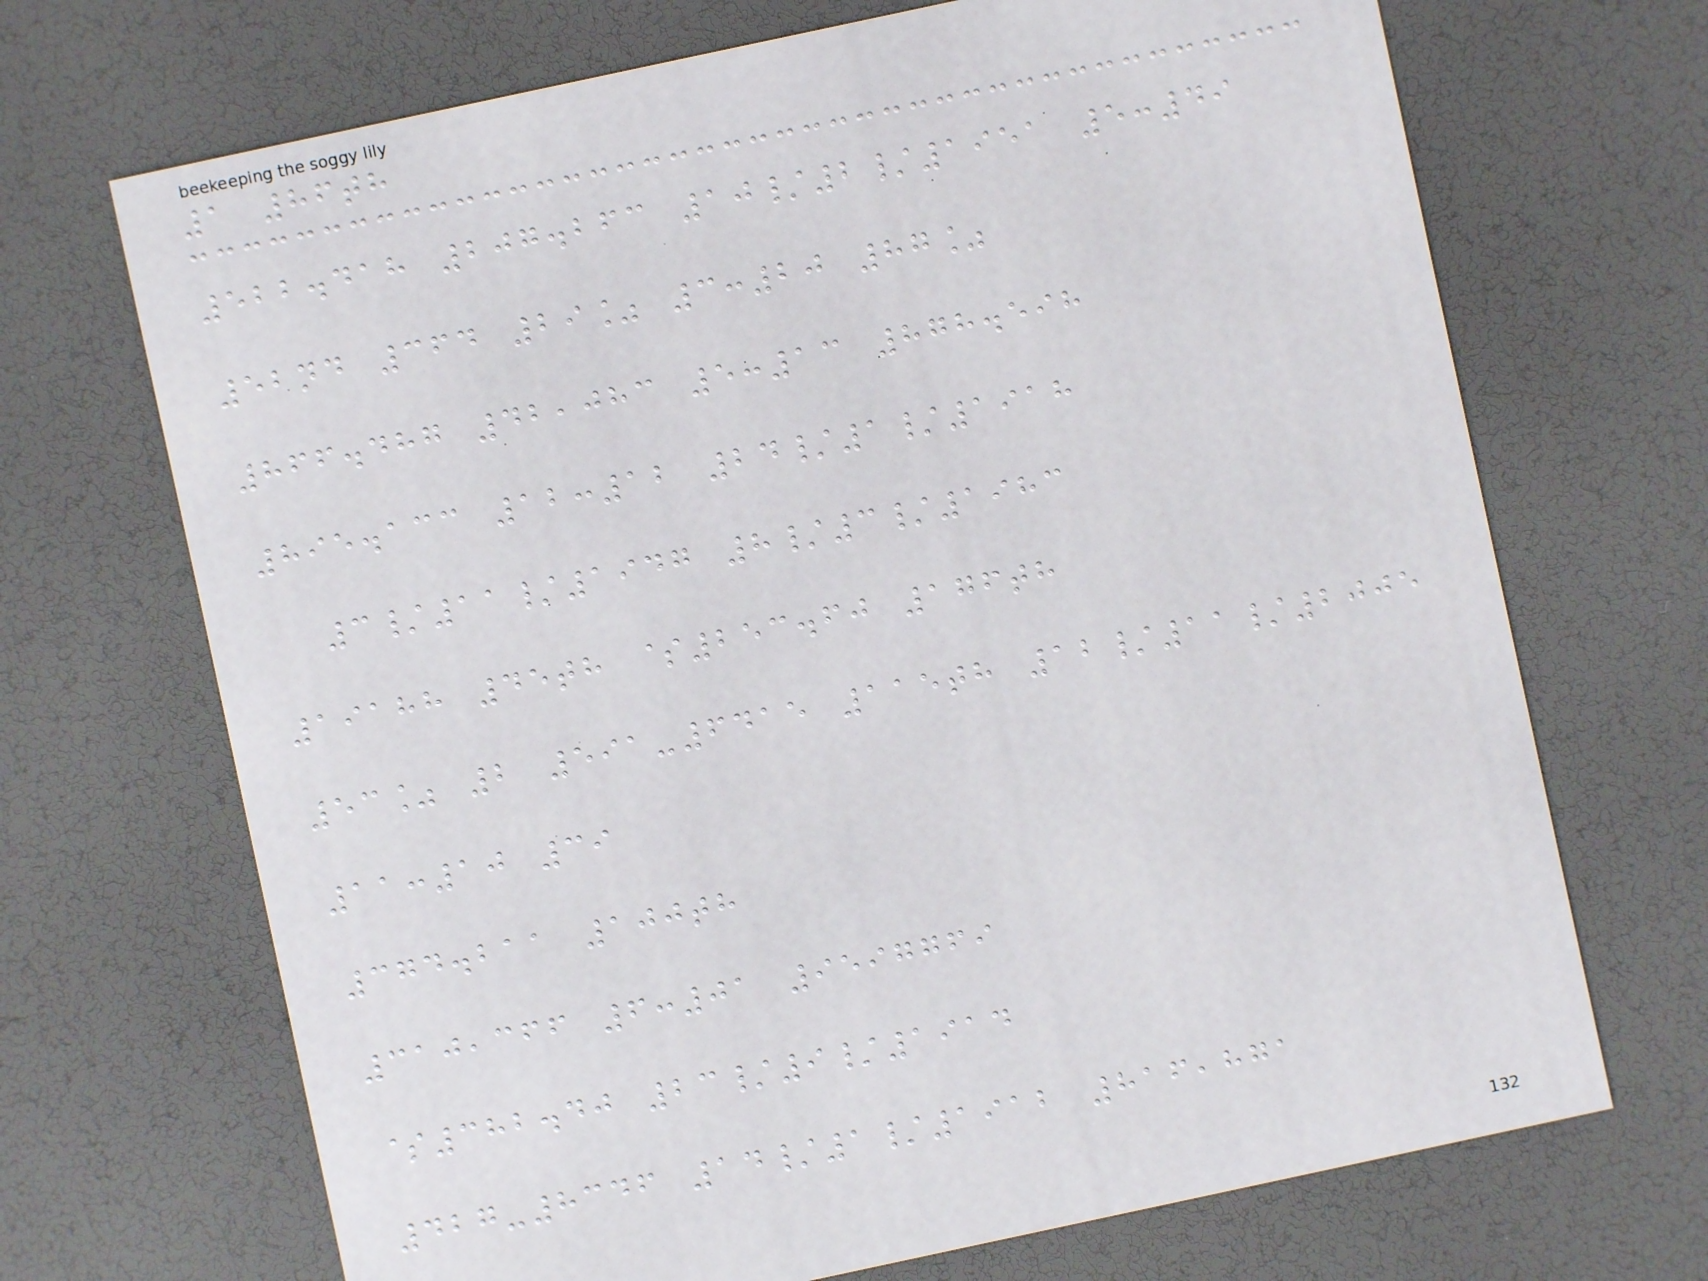1 86th
522.418 207.263 10/2/1951 5:49
52nd 364 29% 3:20 87%
866.487 42,083 5:13 878.598
895.133 12:12 24/1/1918
3/11/1947 8/3/1983
19188 45th $253.60 176th
53% 2 591-6415 115th 12/11/2005
11:10 39
374.211 100th
310,366 6:01 9597769
$382.40 23/9/1914
427-8346 14/1/1912 816,871
